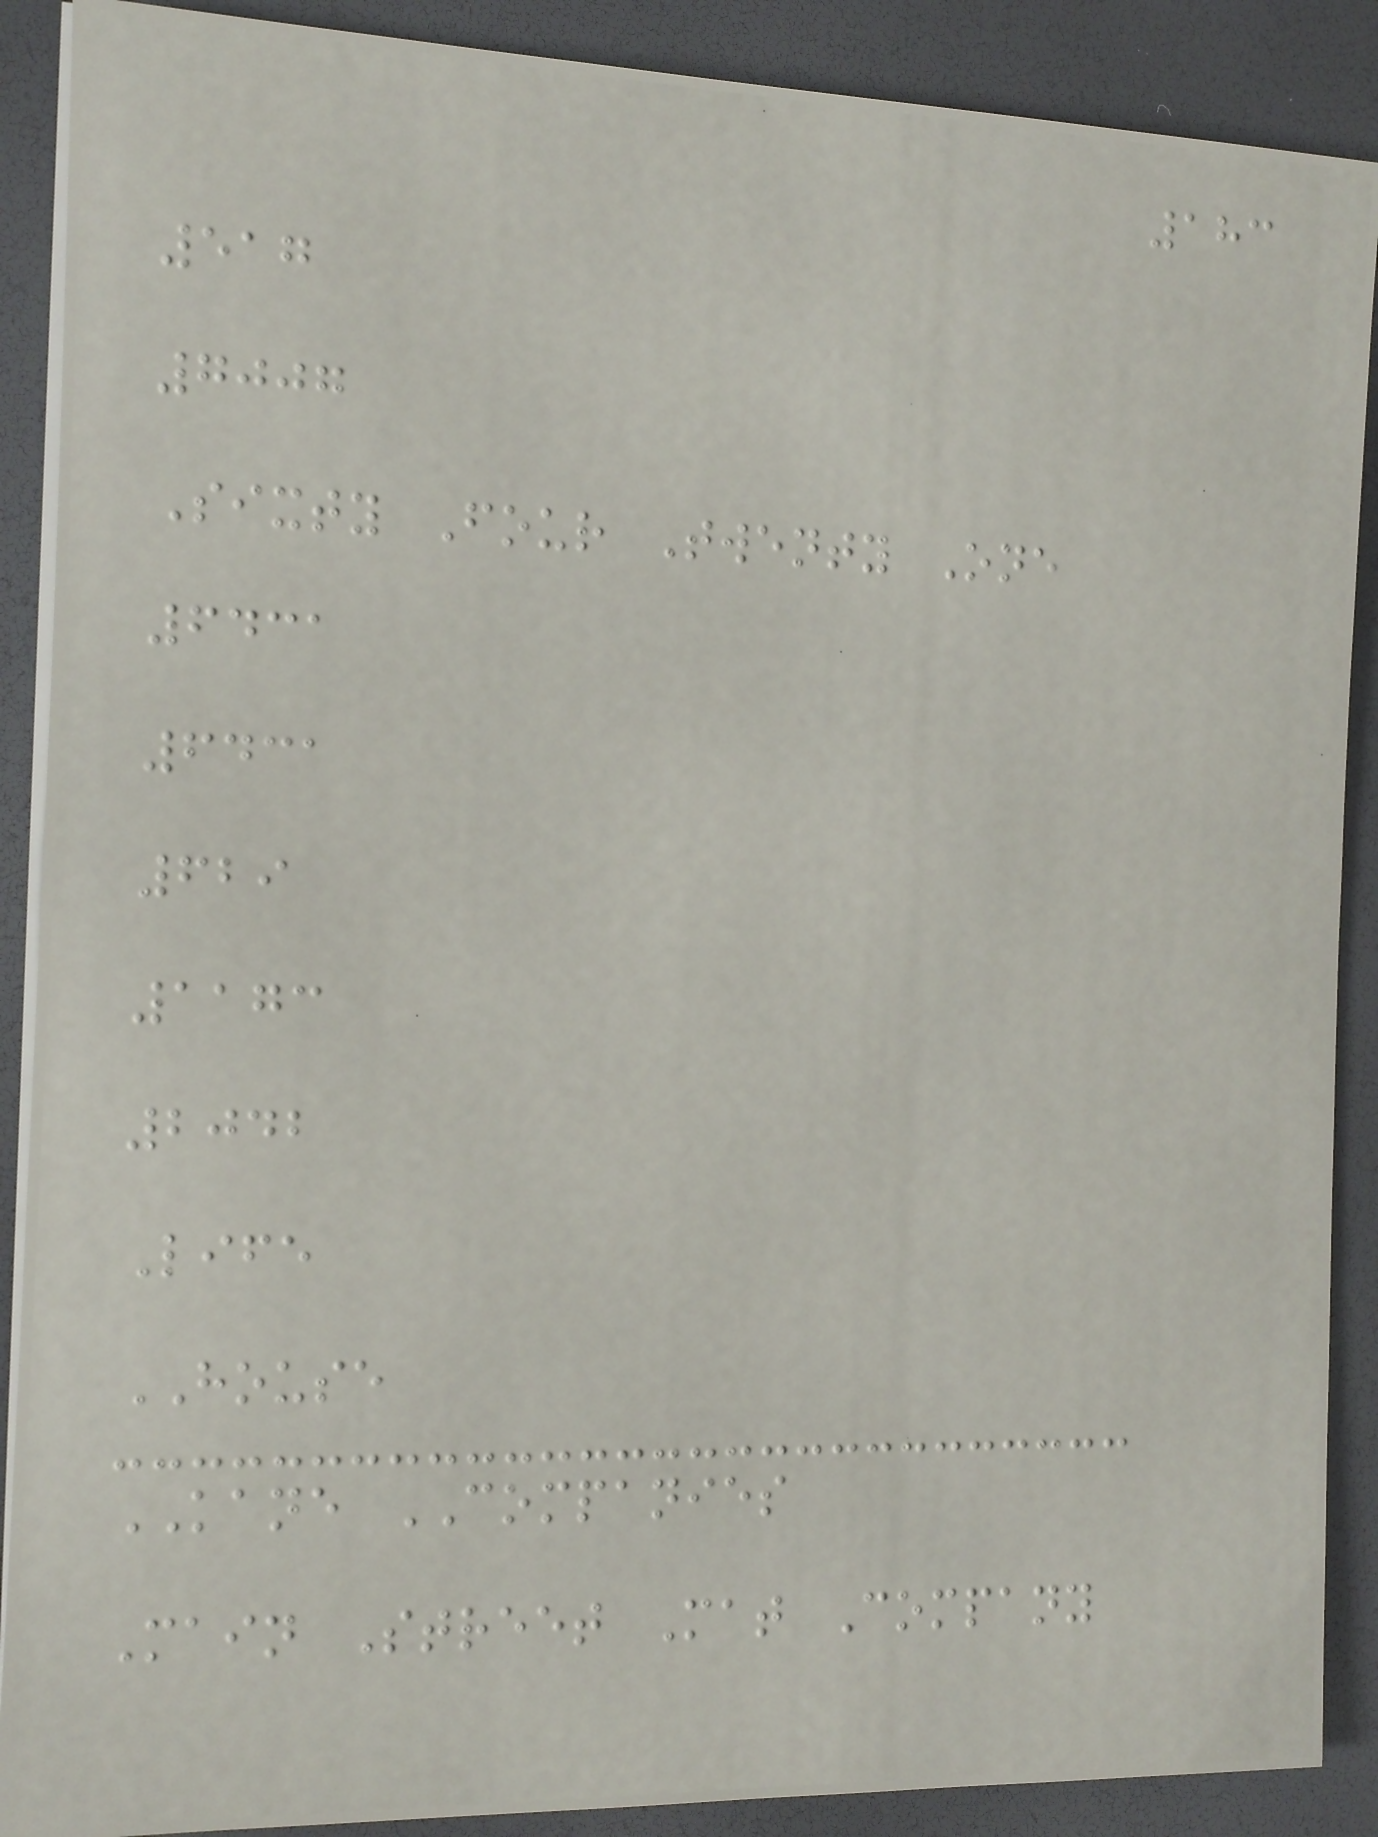183
517
7007
Sixty Four Twenty One
6431
6431
629
1173
2042
Life
HOUSE
KANE COMPANIES
Main Street Mat Company
